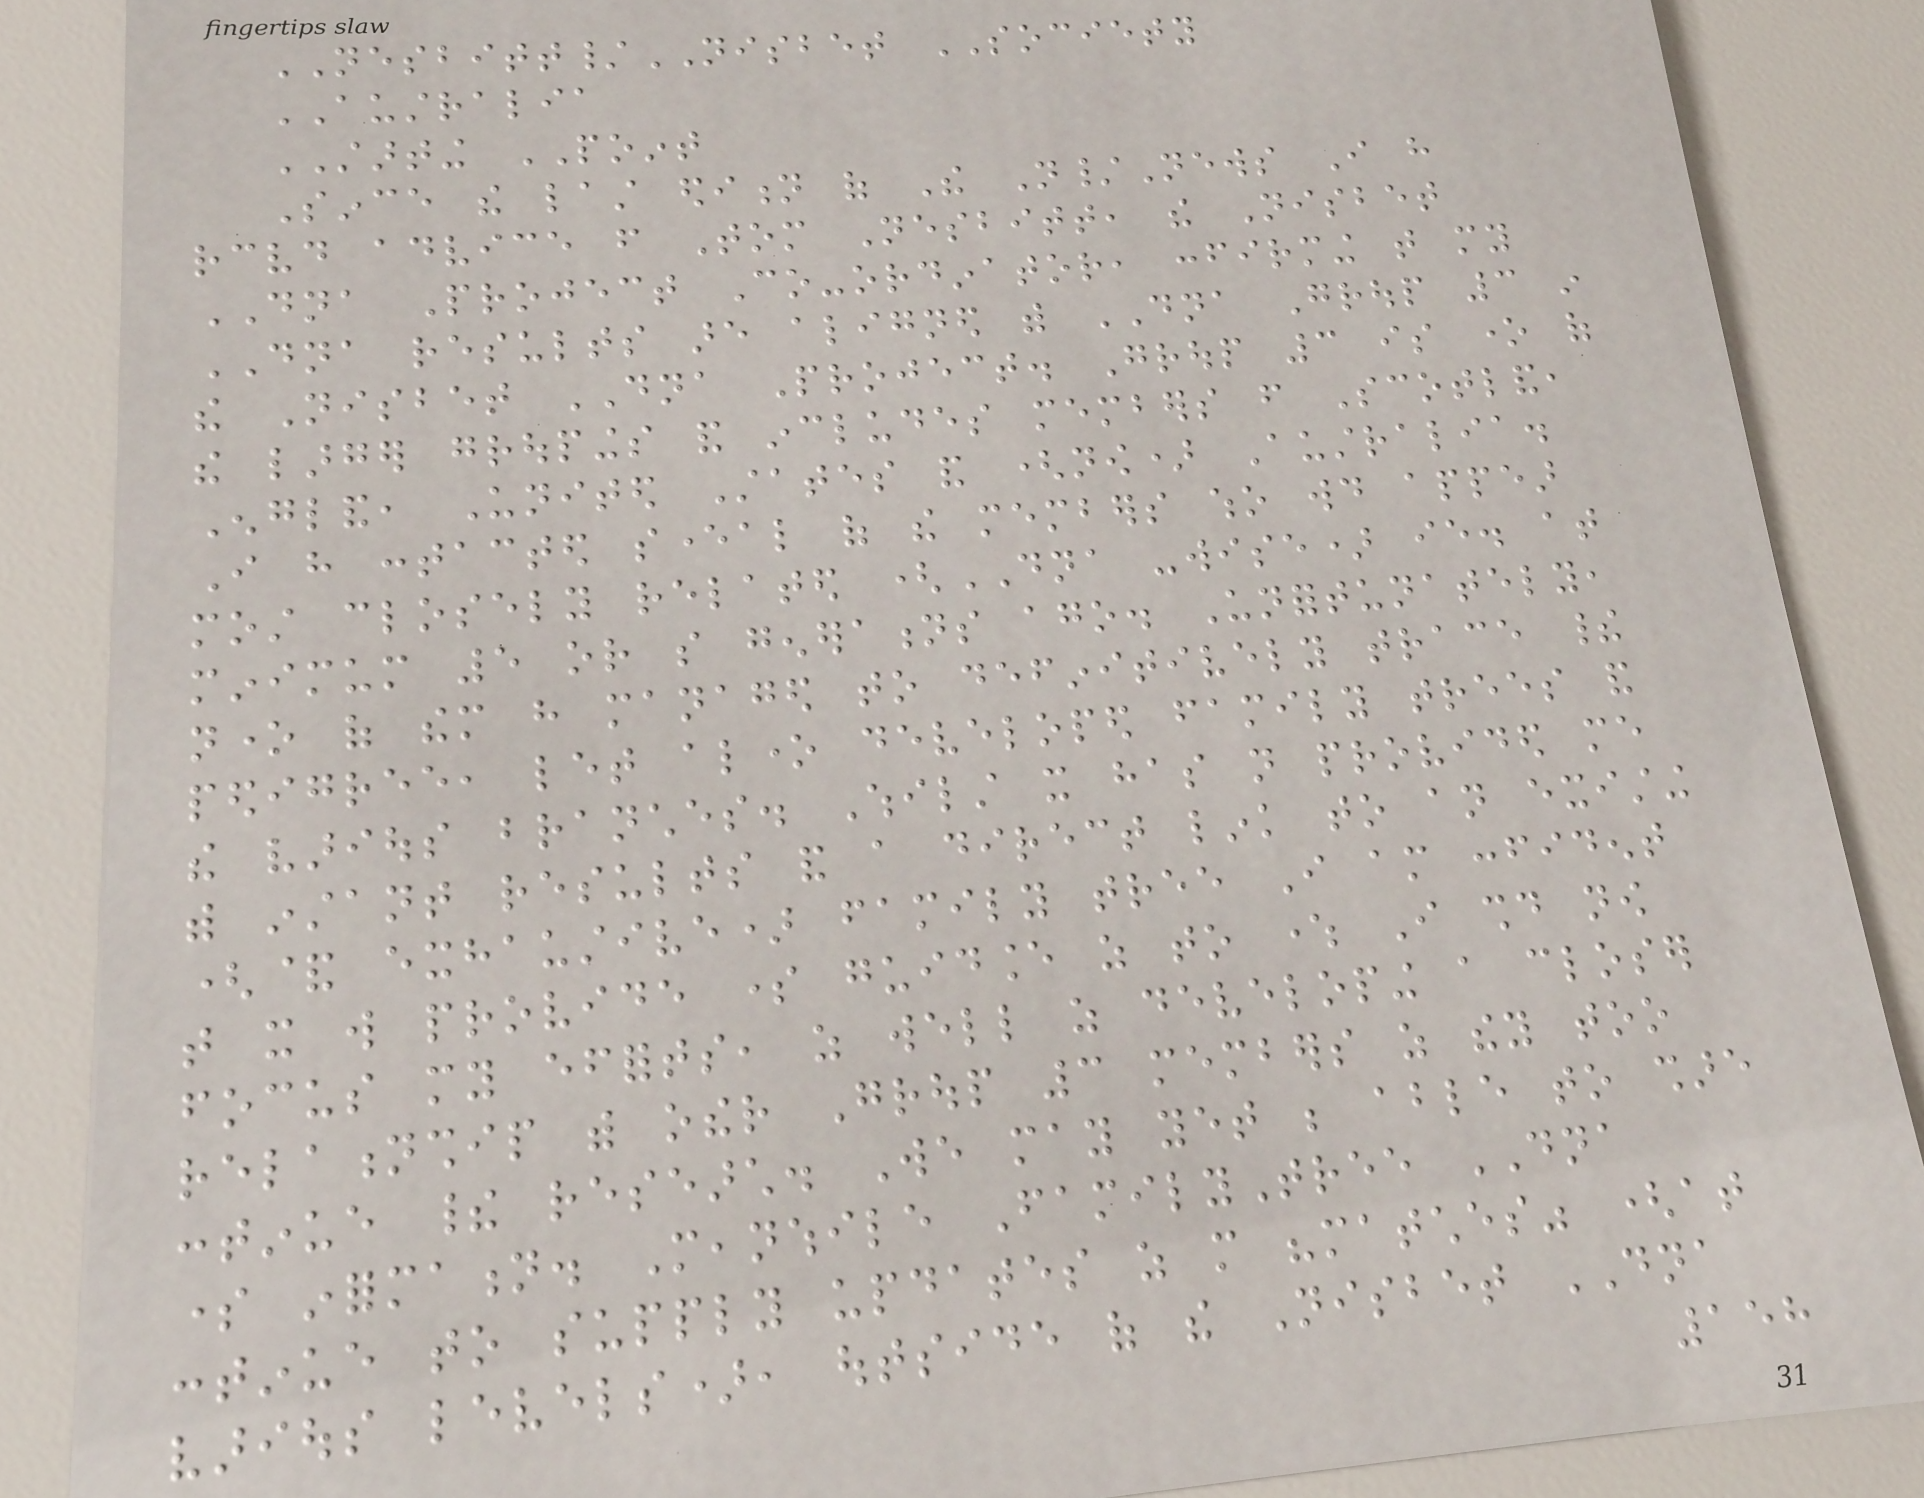NESBITT/NISBET SOCIETY
AUSTRALIA
STARTING POINT
Since the last edition of The N/News I have
received advice from Tom Nesbitt, the Nisbet
DNA Project Co-ordinator, confirming that my
DNA results are aligned with DNA Group 3 in
the Nisbet DNA Project. Group 3 is one of
the larger groupings and includes members from Scotland,
England, United States and (now) Australia.
I have contacted several of the members who would appear
most closely related (DNA -wise) ie. at
minimum 5 or so generations ago. Unfortunately,
none of them have managed to definitively trace their
pedigree, let alone developed family trees and
the various branches. Whilst it has not provided me
with instant results and a direct link to an existing
(& exhaustive) family tree I am confident
that it will provide some guidance as to where I should now
focus my efforts, as well as developing a closer
relationship with other Group 3 members as they too
continue their research. We may yet be able to share
some information. Meanwhile FamilyTree DNA
continue to supply updates as more "matches" (at
various levels), outside of the Nisbet DNA
158
